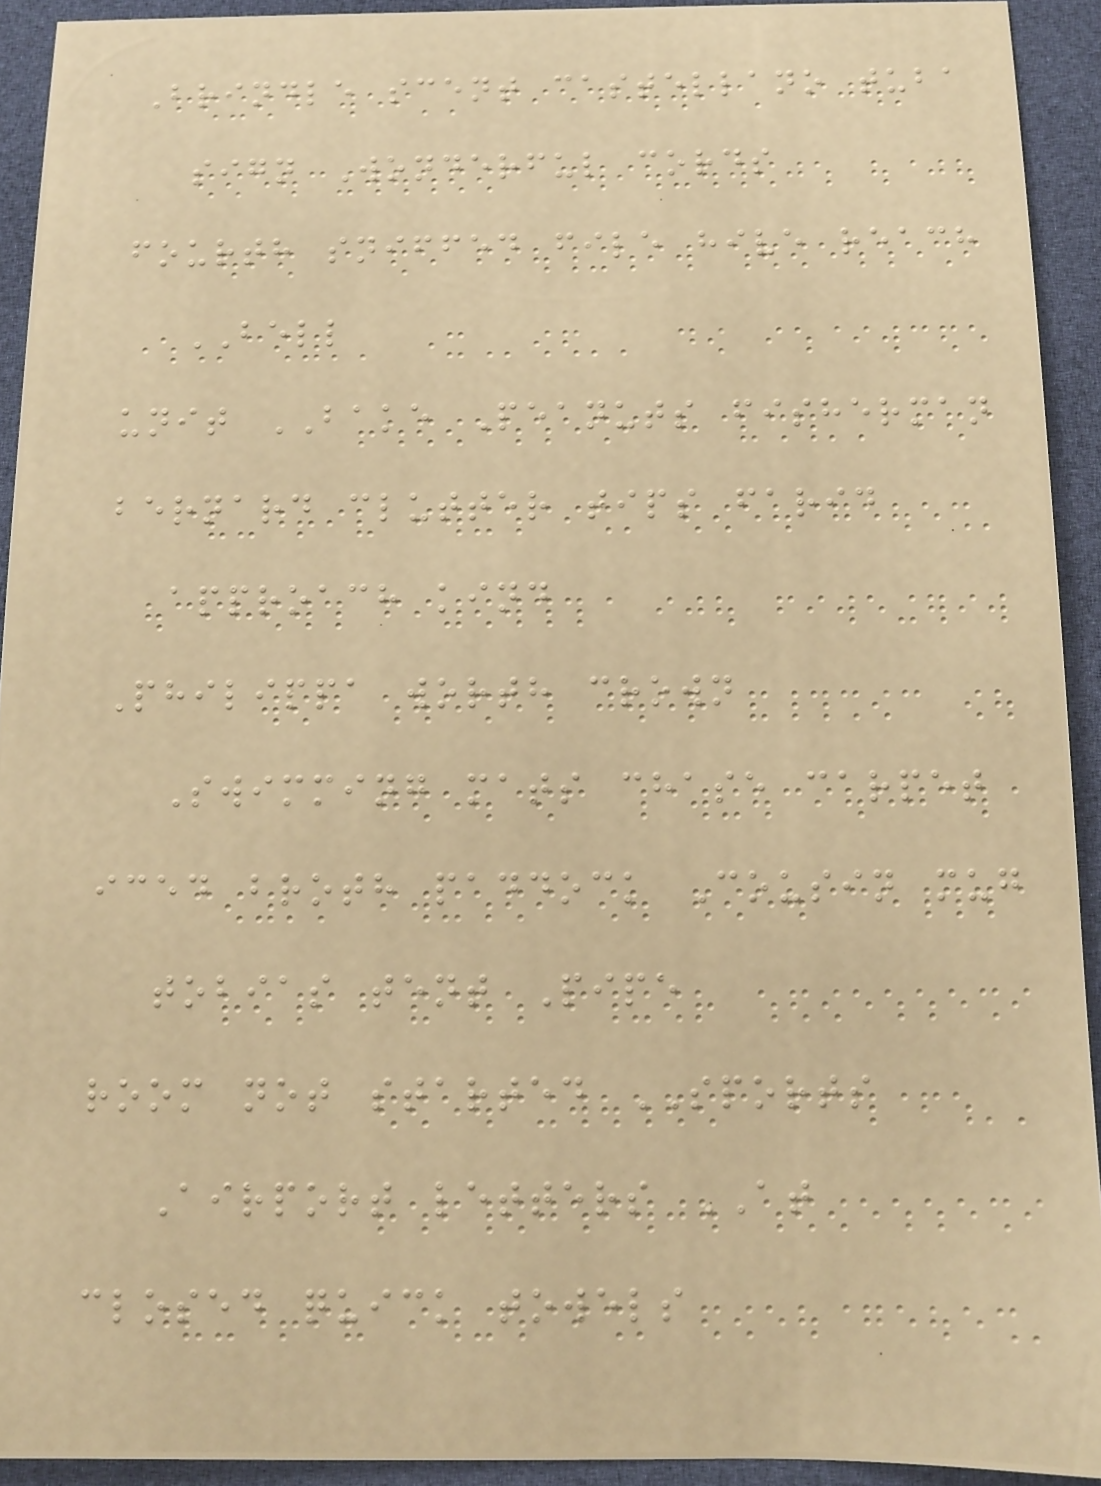Brindle scent castellano tuba
sign Wonderful cords
fourth sniffed file hive reach
BELL
unit BAKE Peanuts fisherman
bernard clutter tips farid
approach kind
Philippa worth crown
Swimming mats chase carpet
iced broth paddock Cousin mug
tobias tent Pipe
room not started SPORTS
Airport letters AT
closed quick towels
